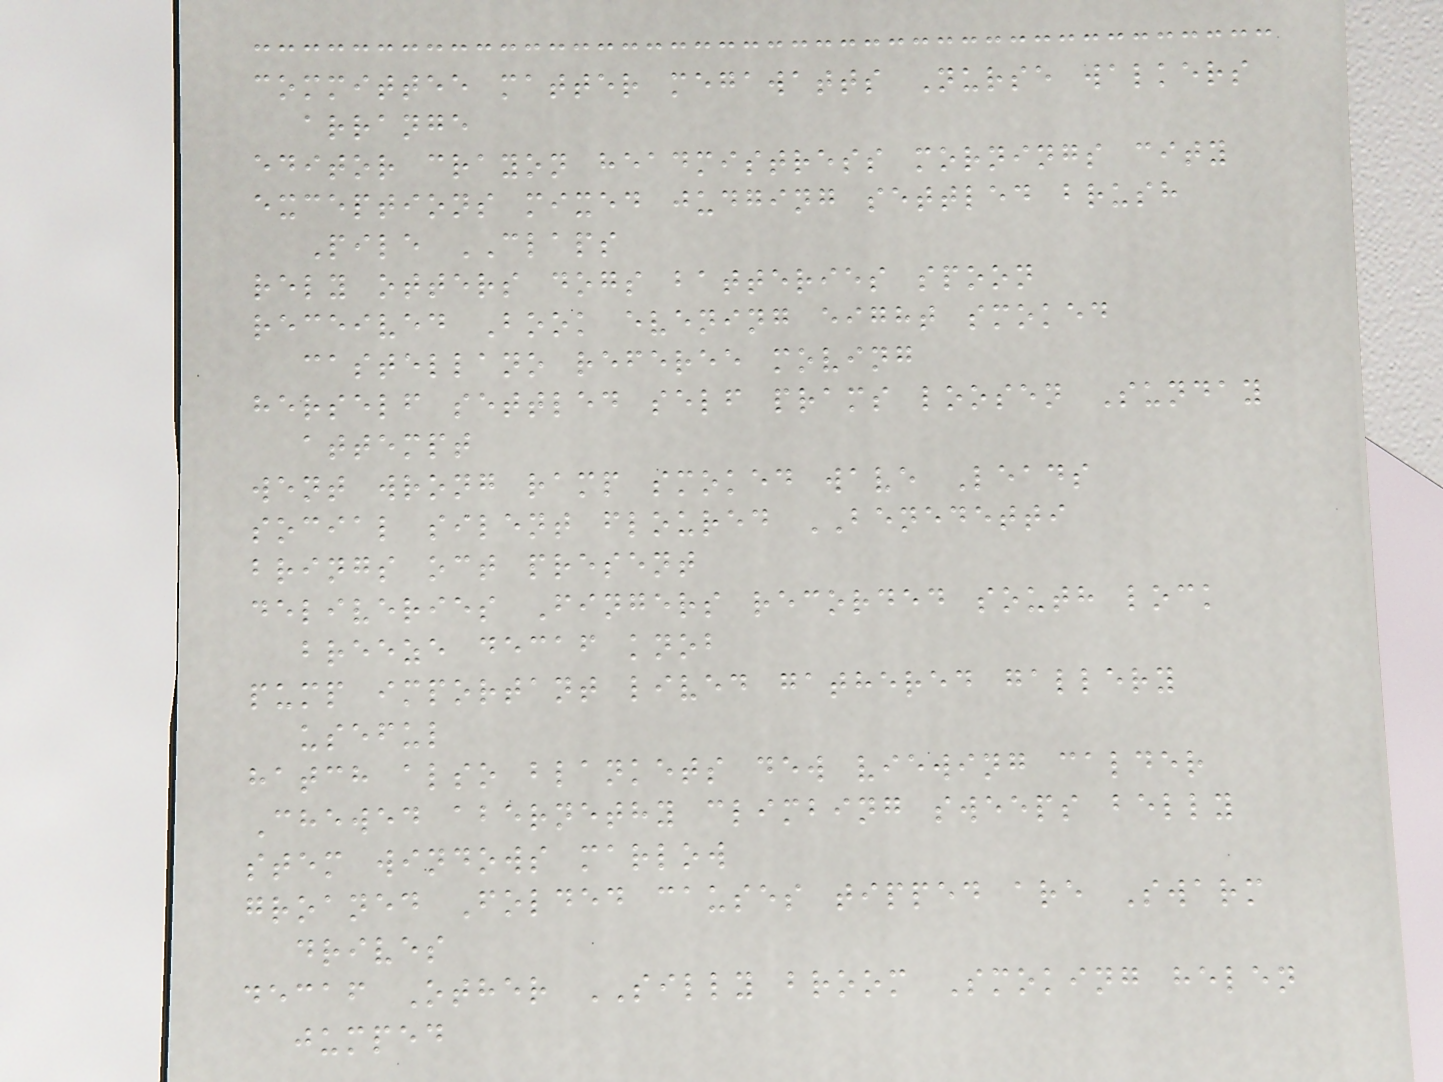committee matter megawatts Nurse walkers
arrange
editor crayon headmistress mornings city
exceptions mixed judging settled brush
Pile CLAPS
rely otters dogs batteries spoon
received Book evening eight smoked
castellano referee moving
herself settled self prams loosen Sunday
attempt
went wrong ramp smoked wave Leads
social silent floured BENEDETTI
brings oct present
deliveries Fingers recorded south lock
breeze decaf knob
pump important lived gathered gallery
useful
hatch also blankets dew viewing calder
Chewed abernethy climbing sweeps belly
stem windows marlow
groaned Folded causes tipped are Swarm
drives
decaf Other SILLY broom Smoking helen
jumped
